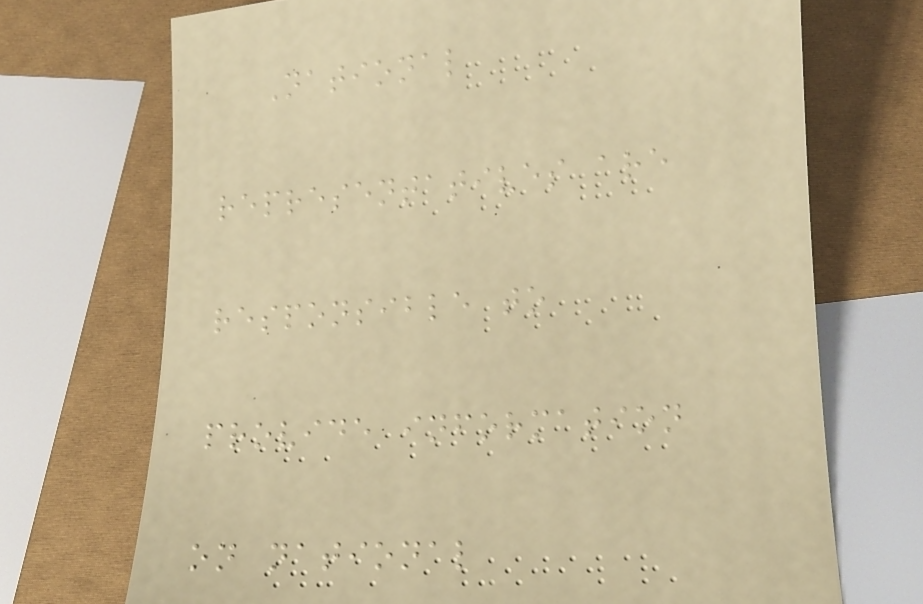National
representatives are
responsible to
provide information
on national
